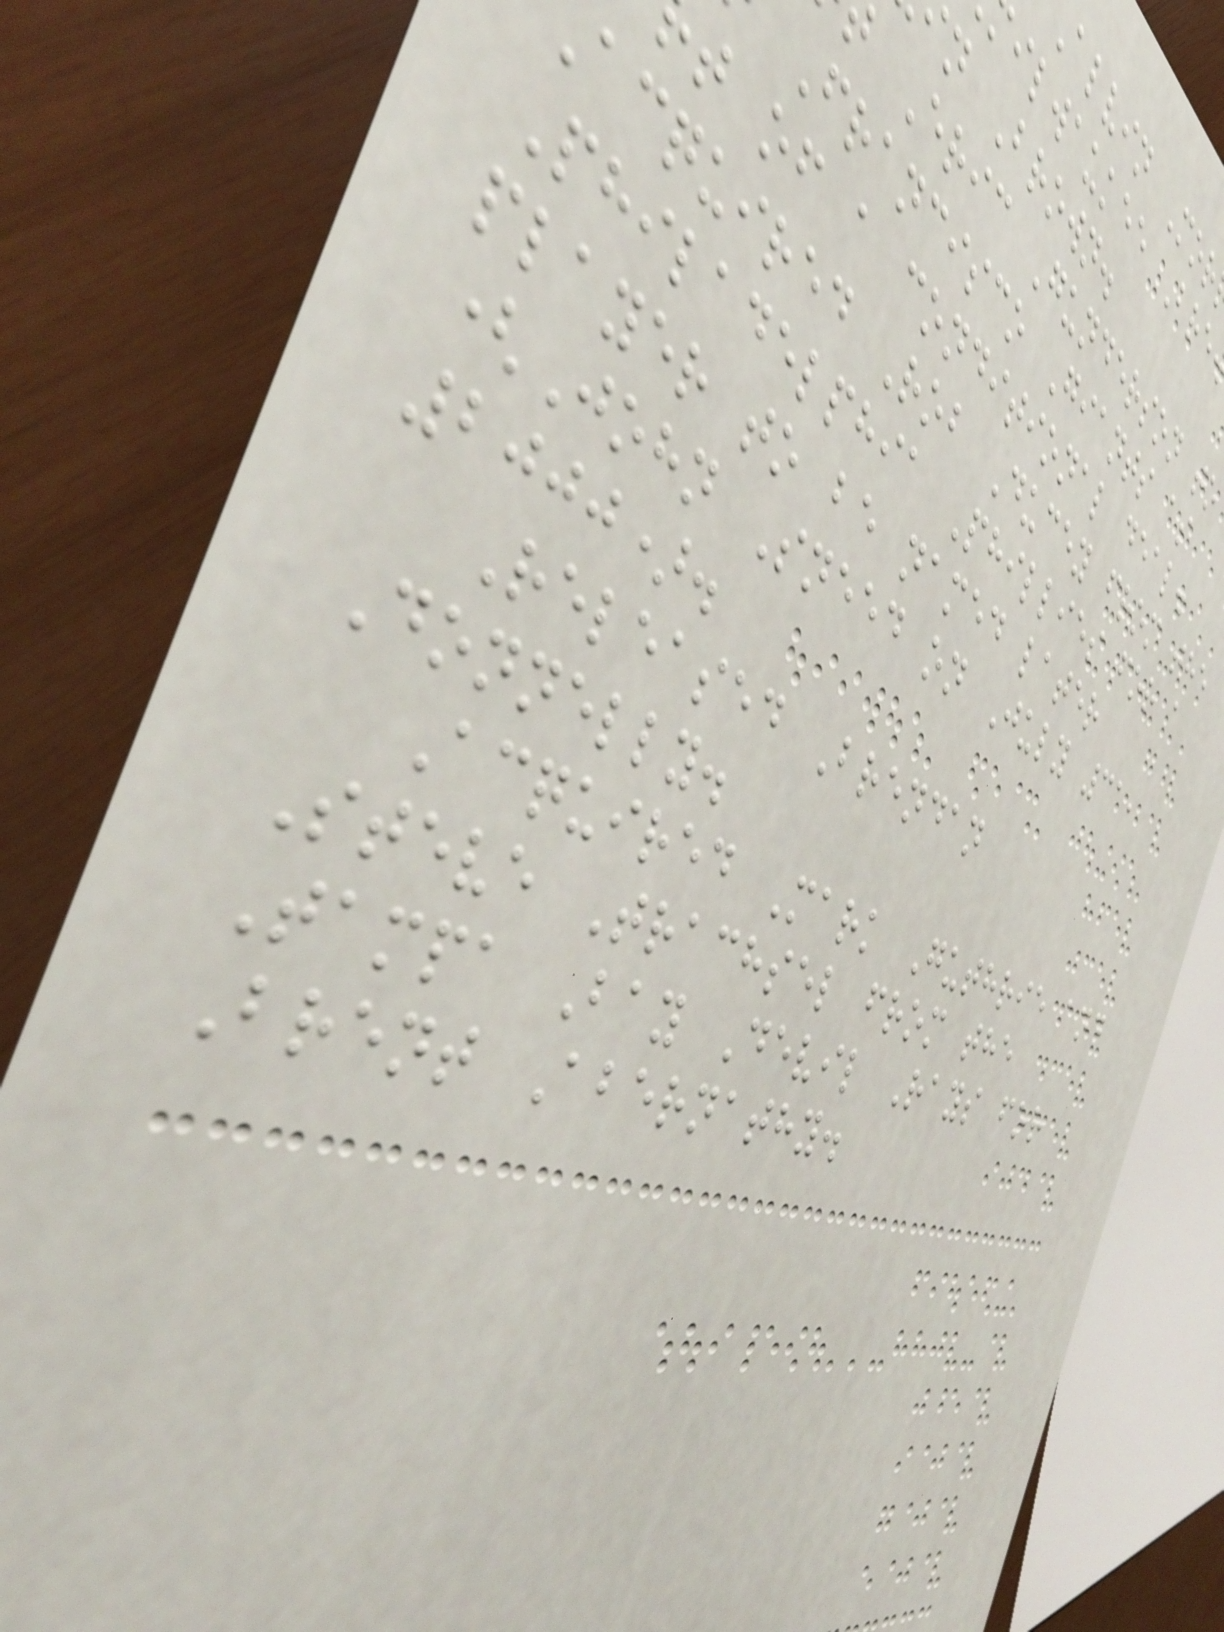alvin Mor
ilwaukee Bre
n Brown.
Eric Gunderson to
Francisco Giants as
t of a conditional deal.
acquired Rob Ducey from the
Philadelphia Phillies for a
player to be named later
(John Sneed on July 31,
2000).
Released Brendan
Donnelly.
Acquired Mark Guthrie and
Steve Trachsel from the
Tampa Bay Devil Rays for
Brent Abernathy.
